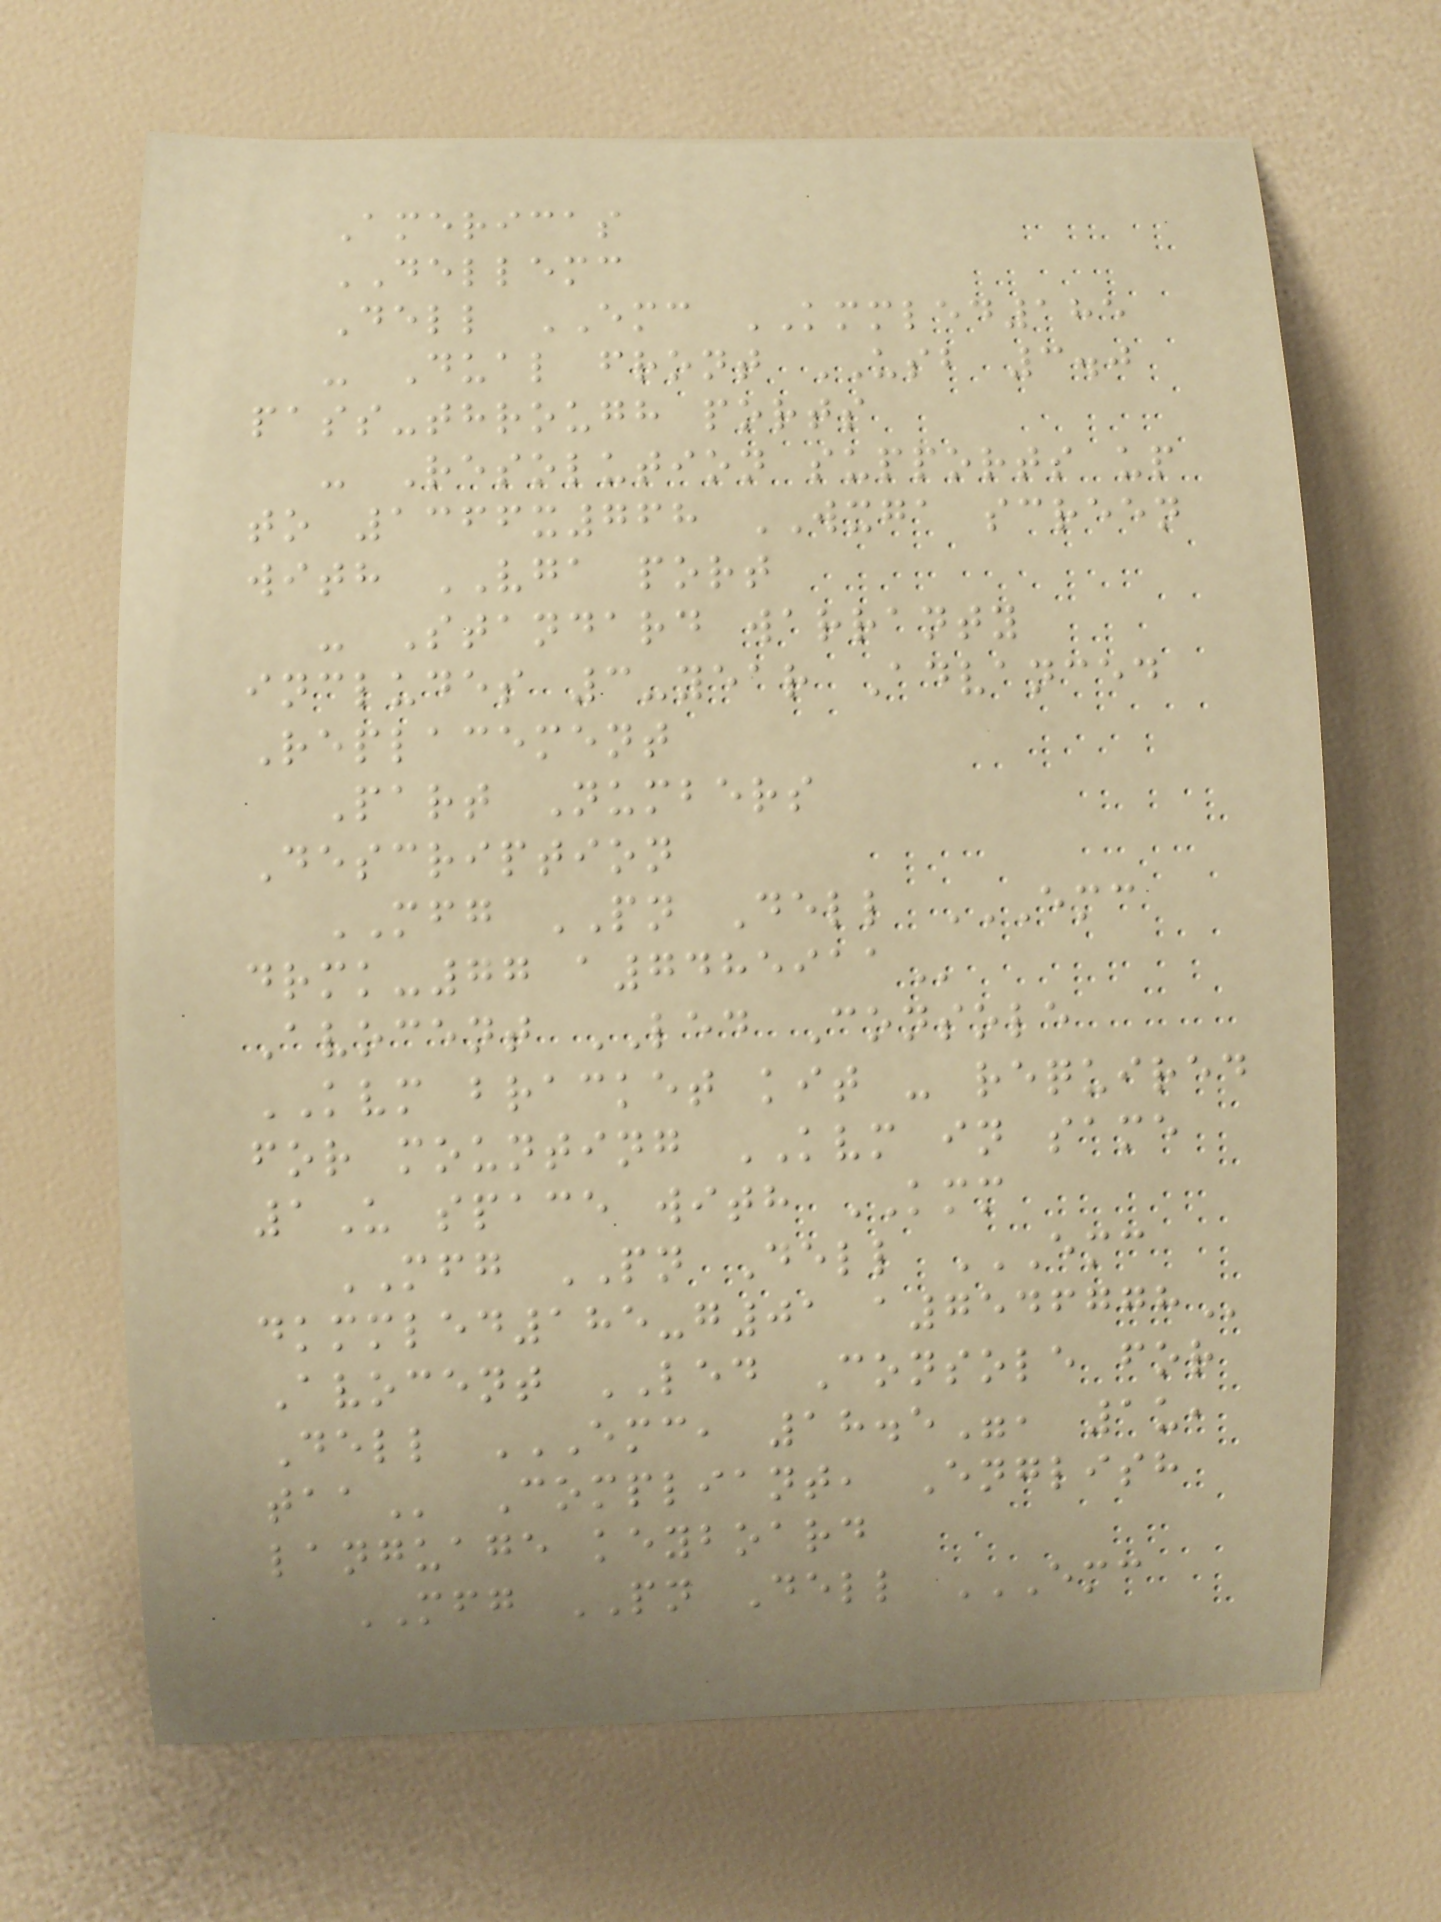Americas
DELLEMC
Dell EMC KMMLED185
- Dual front USB 3.0
pass-through ports
- Resolution supports up
to 1366x768 WXGA screen
with VGA port
- Standard warranty
includes 3-year Advanced
Replacement
Part Numbers
Description
MFG PN Dell EMC
DRMK-77 A7485911
Avocent LED Console
KVM bracket kit - required
for mounting KVM in same
1U space with KMM
MFG PN Dell EMC
DKMMLED185-G01 A7546778
Avocent LED Console for
Dell EMC, 18.5", 1U,
TAA Compliant, English
language keyboard
MFG PN Dell EMC
